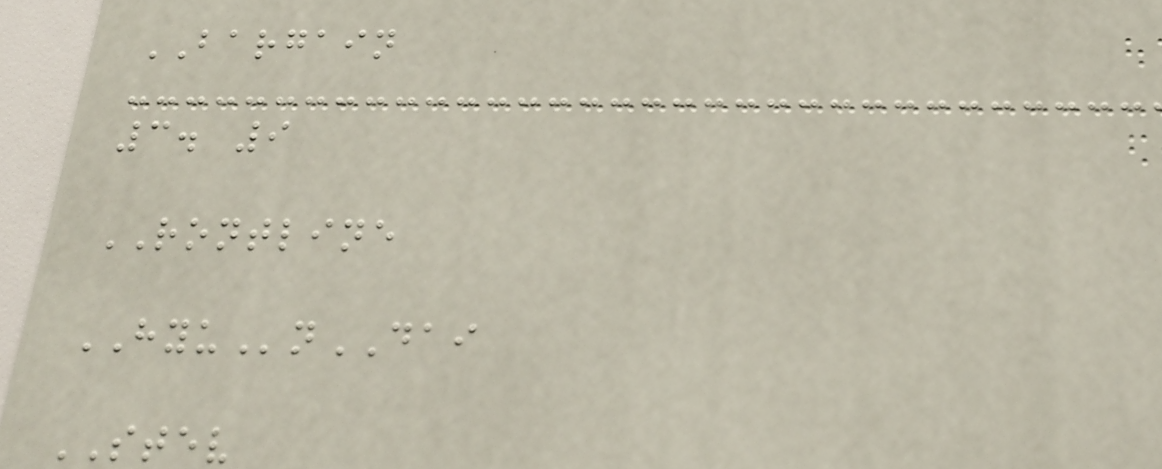BARGAIN
3. 9
RONTLINE
HYUnDAI
STEV
